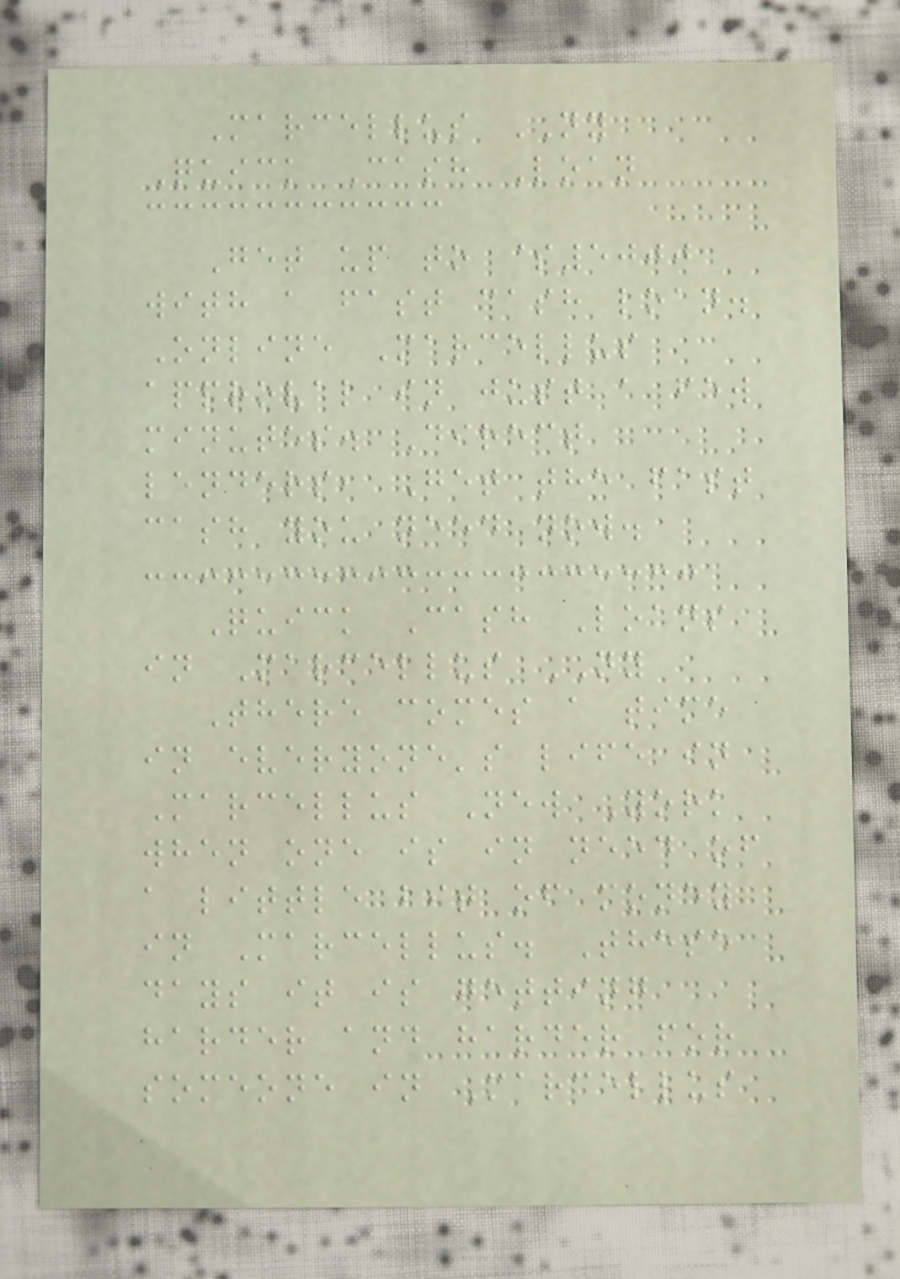Marcellus NY
Quick Cash Loan
Get up to $5000
with a fast cash loan.
Online Marcellus
approval in just a few
minutes. Direct
lenders, Get the fast
cash you need now.
Quick Cash Loans
in Marcellus NY
There comes a time
in everyone's life in
Marcellus New York
when one is in need of
a little bit of money
in Marcellus. These
days it is getting
harder and harder for
someone in Marcellus
